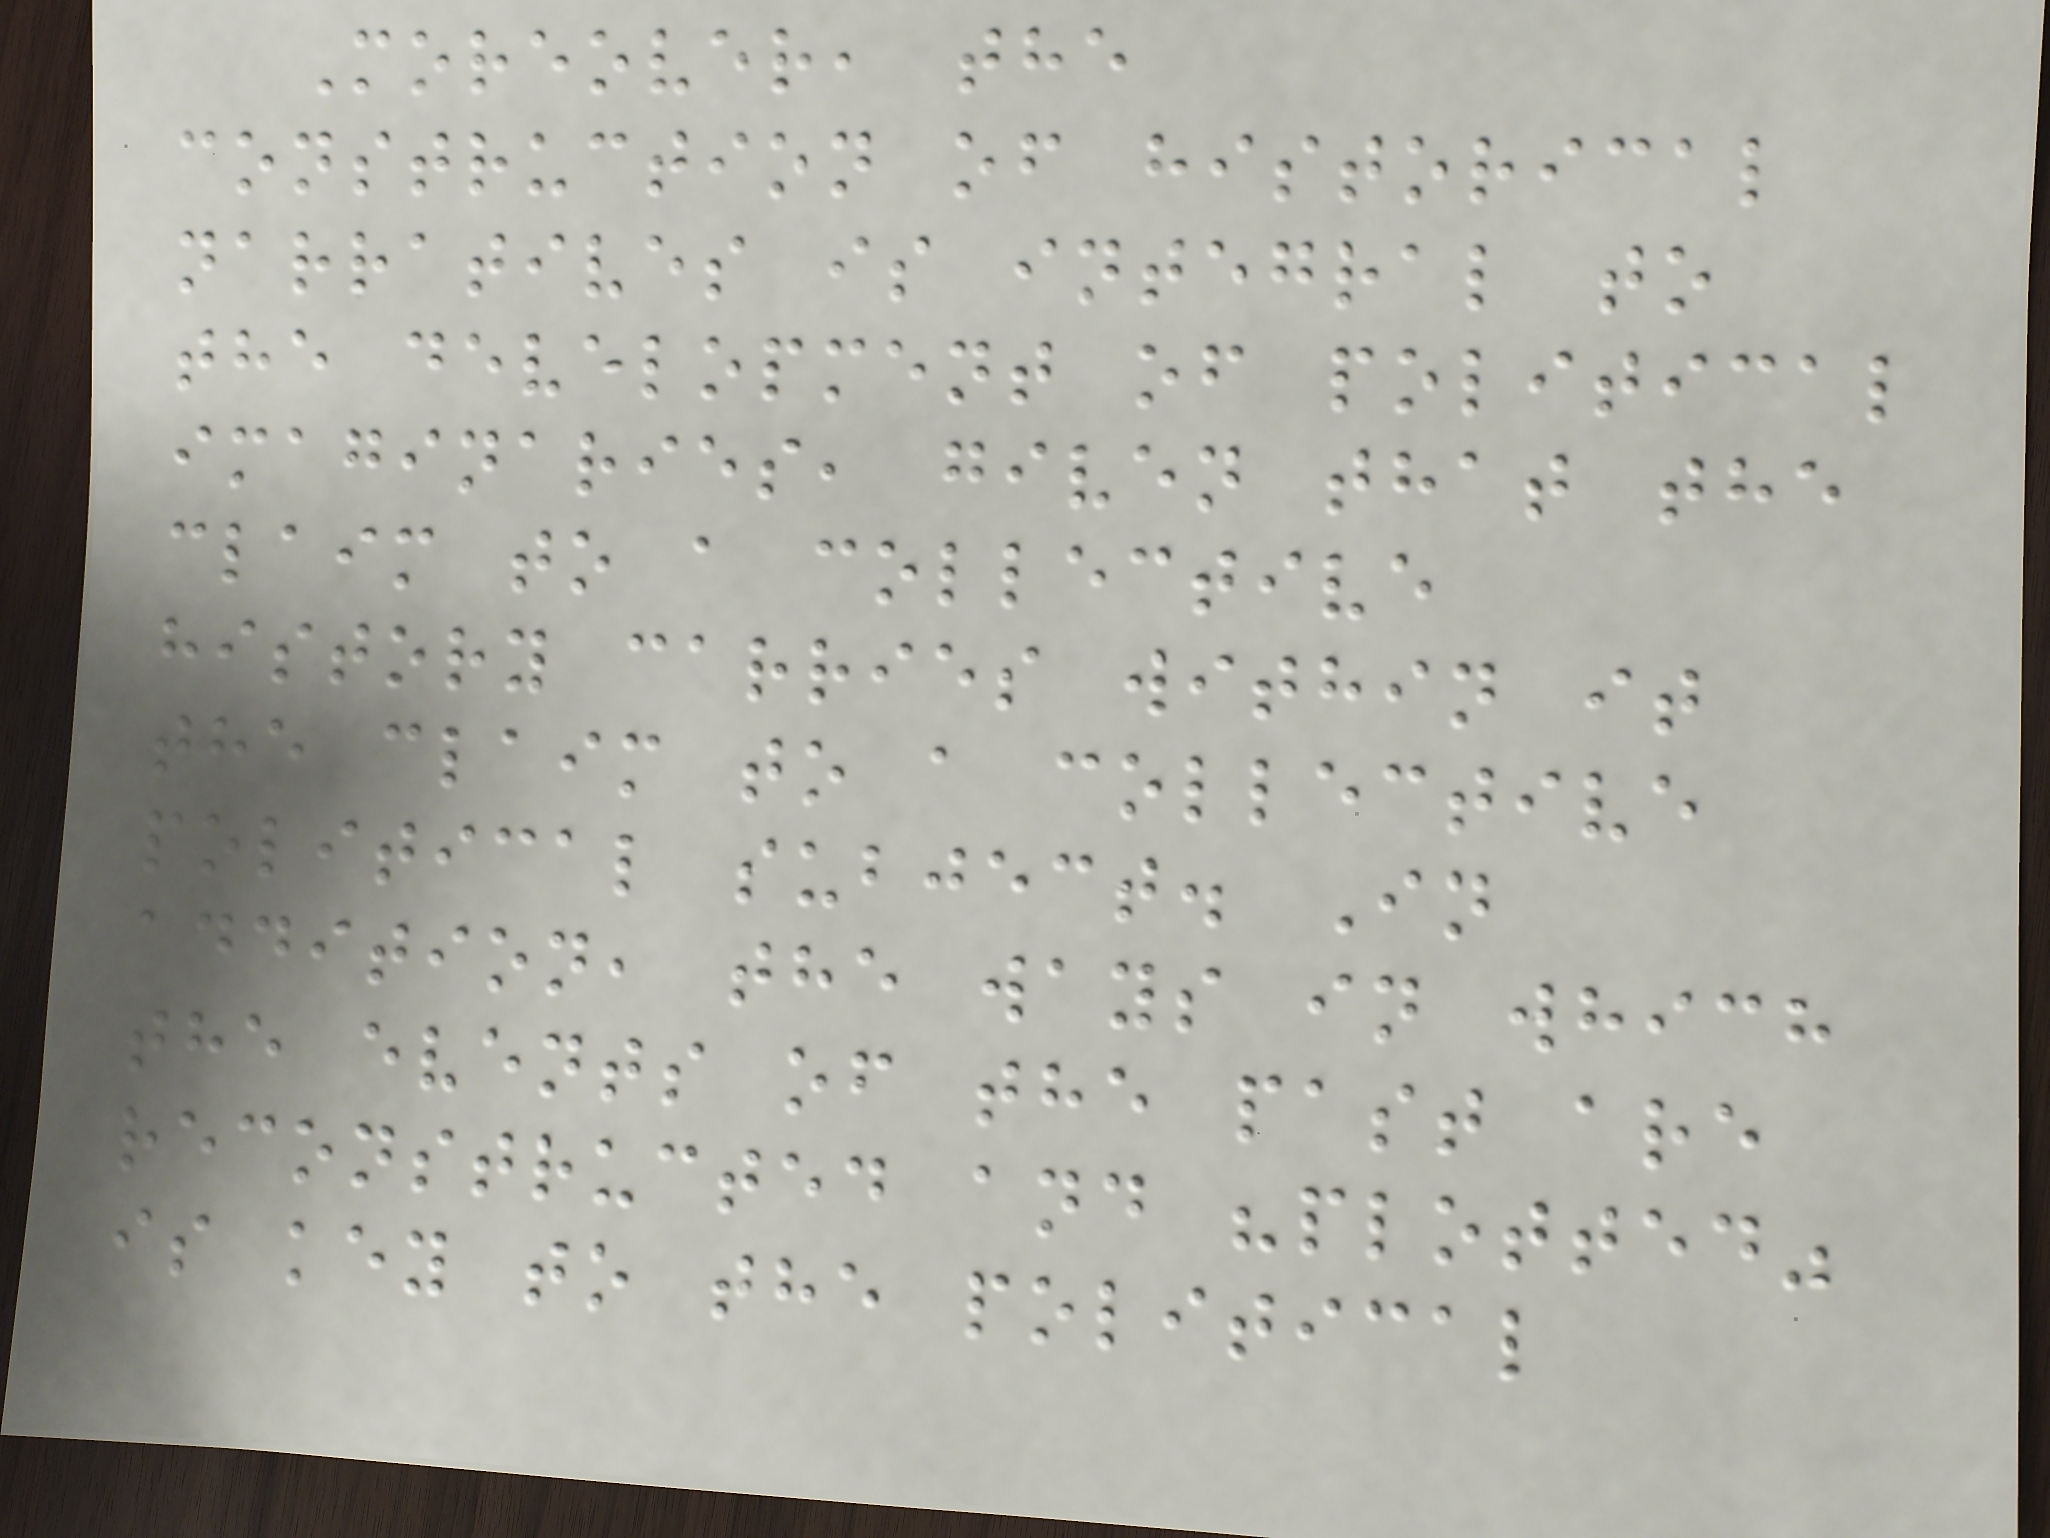Moreover, the
construction of historical
narratives is integral to
the development of political
imaginaries, given that the
claim to a collective
history carries within it
the claim to a collective
political subject. In
addition, the ways in which
the events of the past are
reconstructed and "plotted"
is key to the political
